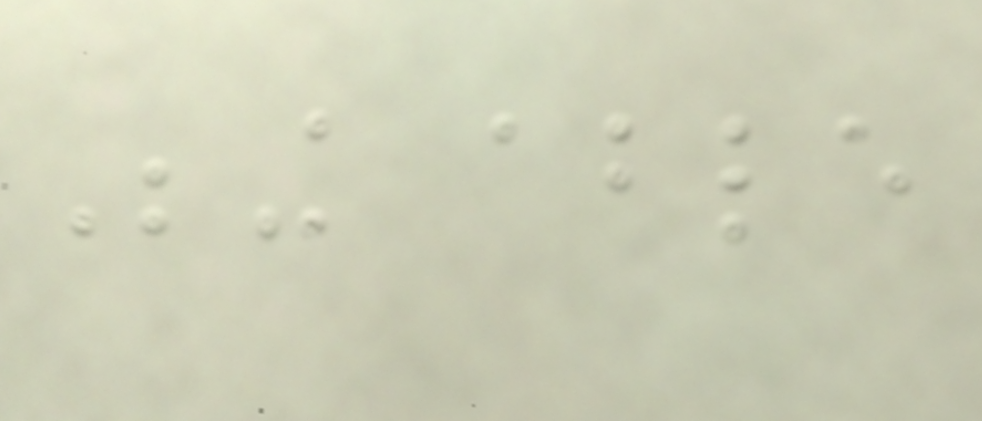Being able
